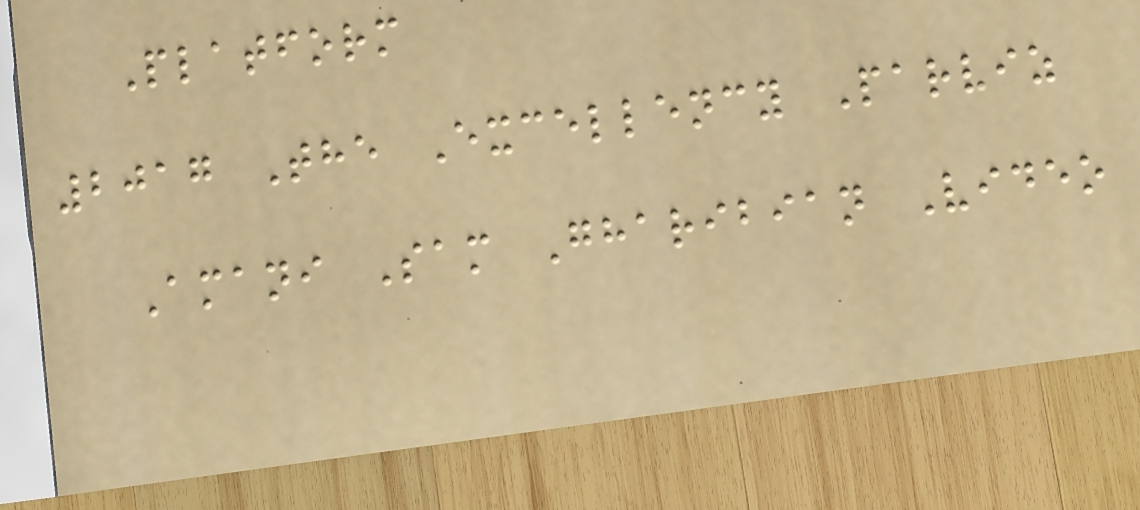Platform
2017 The Excellency Parviz
Amani Sam Gharibian Video
